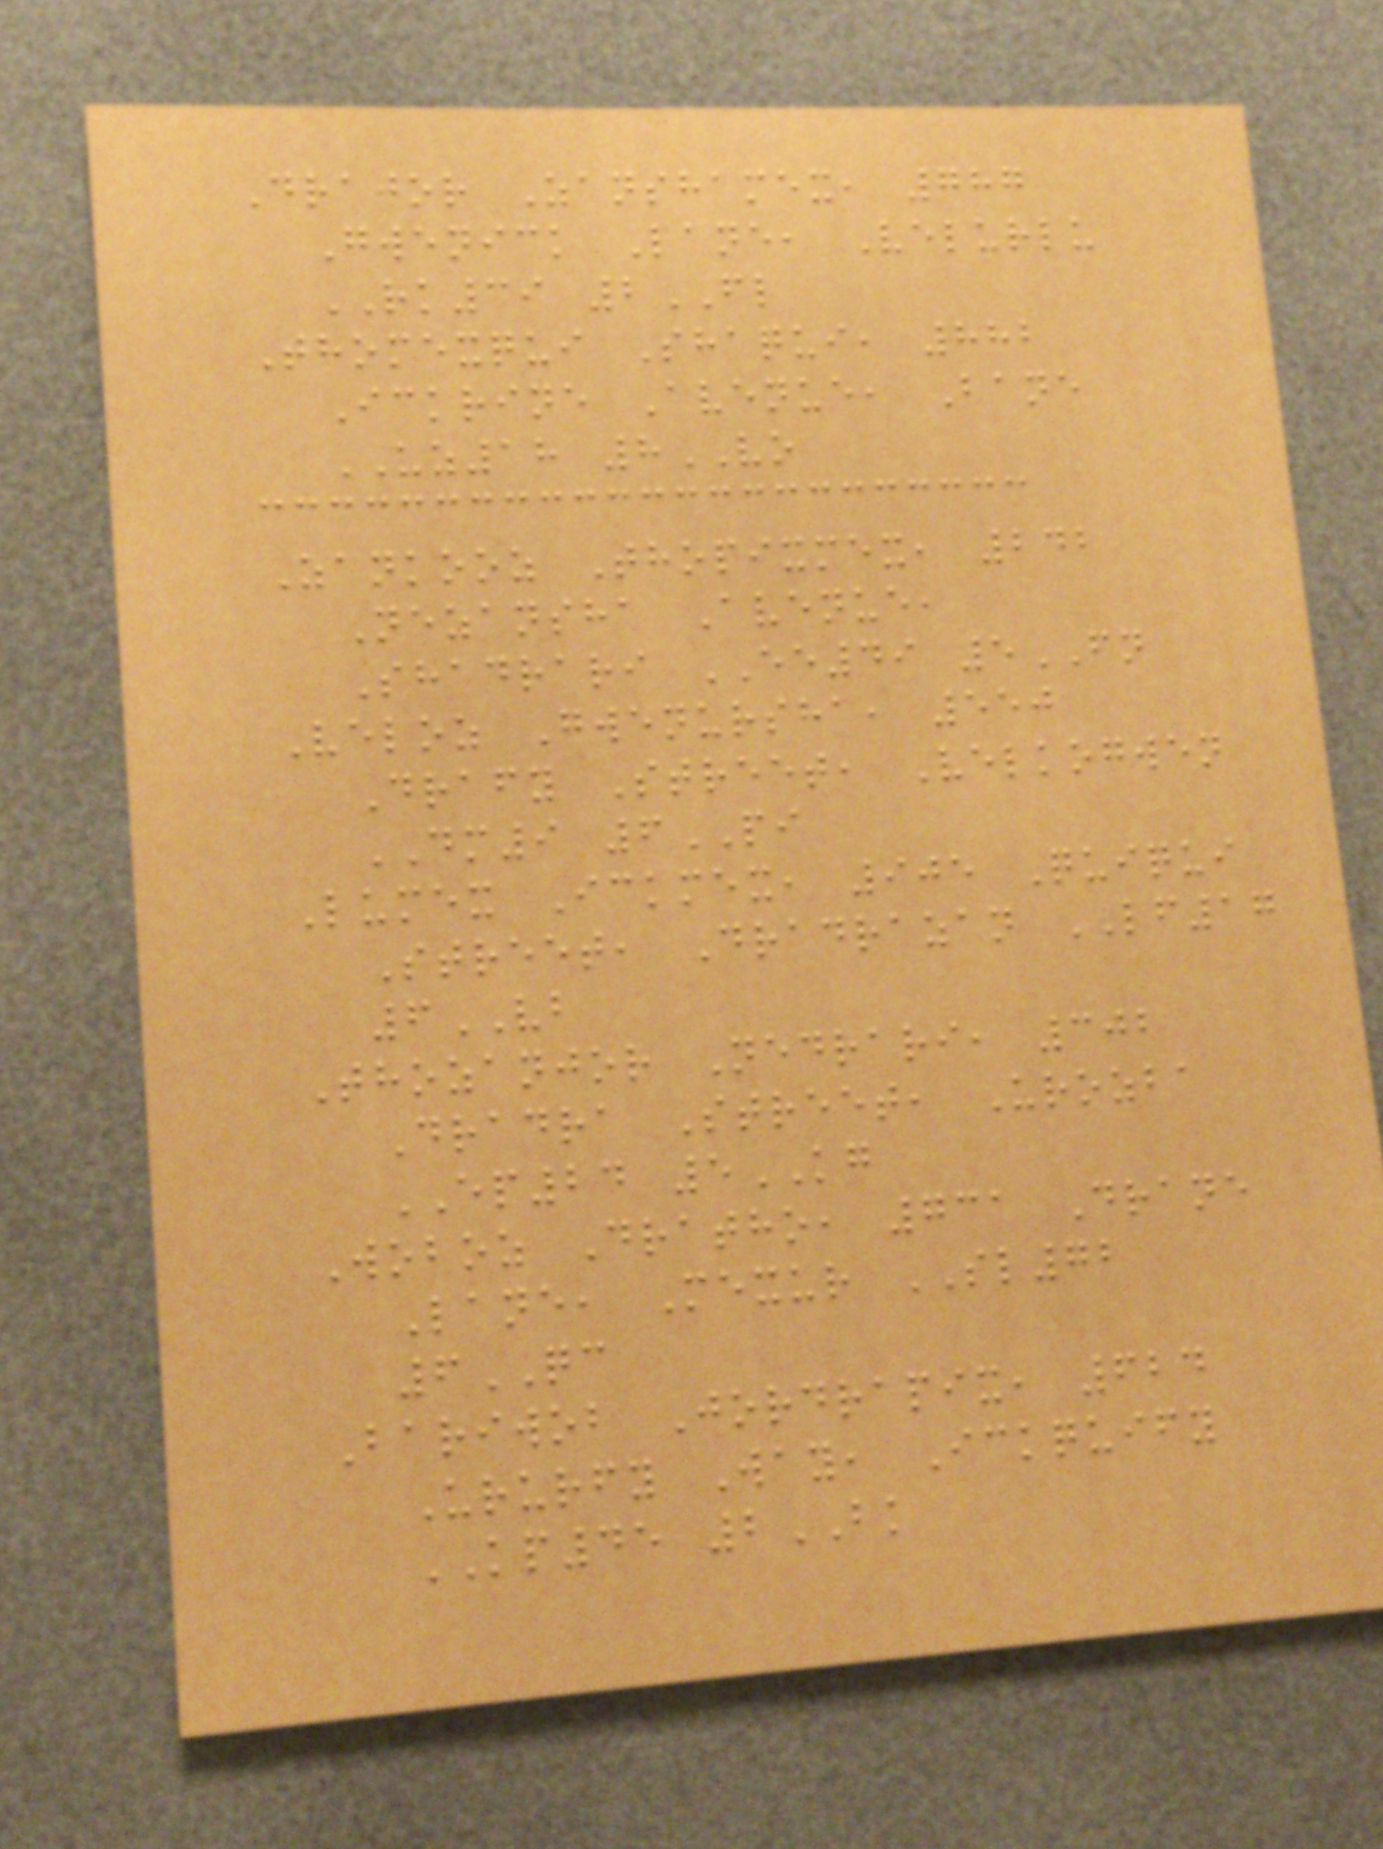Drajor Zanshamex, 787
Gwenick Lane, Velurlu
RK39 2FL
Thomexqui Shaqui, 882
Ickrine Avenue, Bane
UZ18 8VO
Zankooz Thopixmex, 242
Nezansha Avenue,
Shadrari EE49 5FN
Veloz Gwenursha, 550
Drafy Street, Velkogwen
DM9 6PI
Lumex Ickmex, 905 Quiqui
Street, Dradrazan LF17
6VB
Thozanjor Nedrari, 302
Dradra Street, Urozba
EP24 5KG
Woboz Dratho, 731 Drane
Lane, Mexur SL72
6QC
Bariwob Jordrapix, 624
Ururfy Way, Ickquify
KP45 2BK
